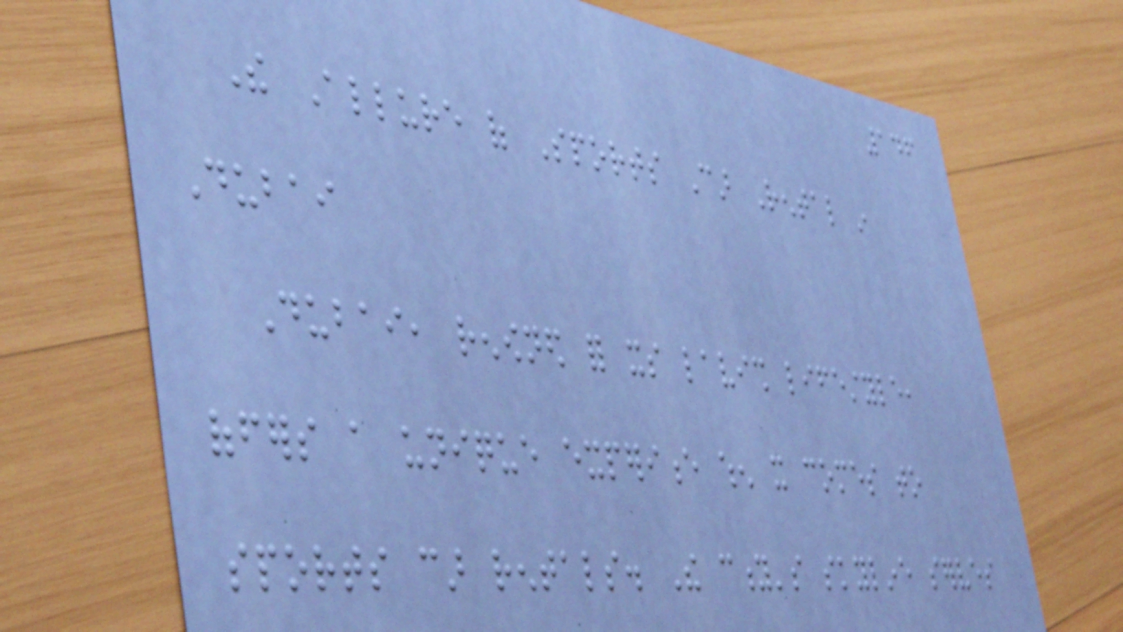146
The Allure of Sports Car Rental in
Dubai
Dubai, renowned for its lavish lifestyle,
offers a unique experience when it comes to
sports car rentals. The city's skyline serves
